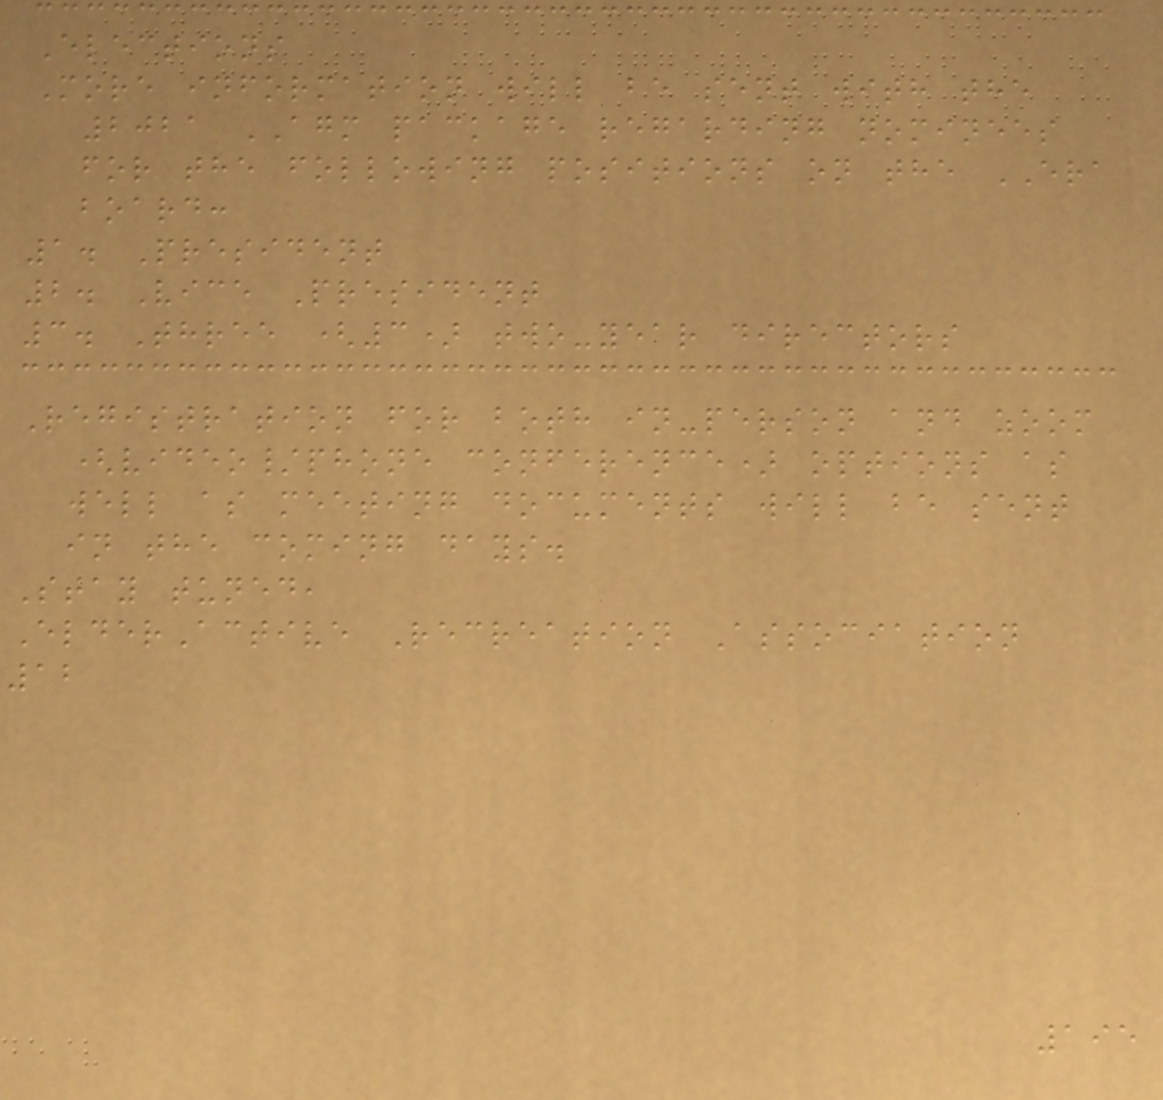Elections
More information will be sent with the
2021 AGM package regarding nominees
for the following positions on the ERA
board:
1. President
2. Vice President
3. Three (3) two-year directors
Registration for both in-person and zoom
(video/phone conference) options as
well as meeting documents will be sent
in the coming days.
Stay tuned,
ElderActive Recreation Association
12
195
